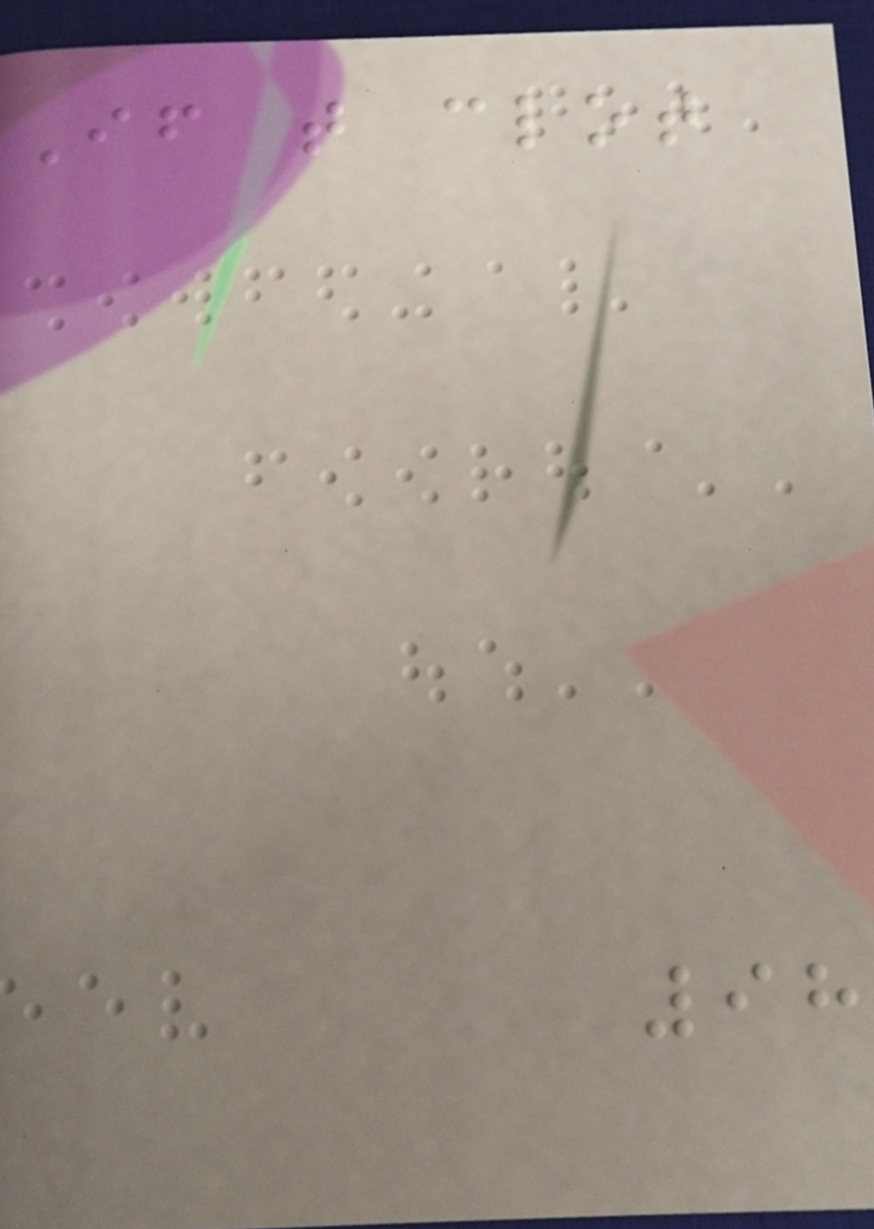If that clot
98
